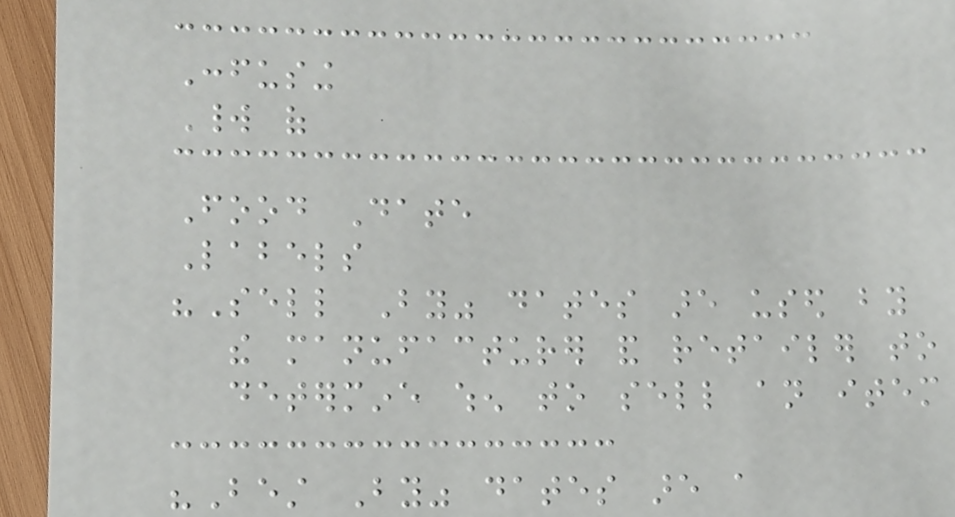Confusing
World of
Food Date
Labels
"Sell By" dates are used by
the manufacturer and retailer to
determine when to sell an item
"Best By" dates are a
